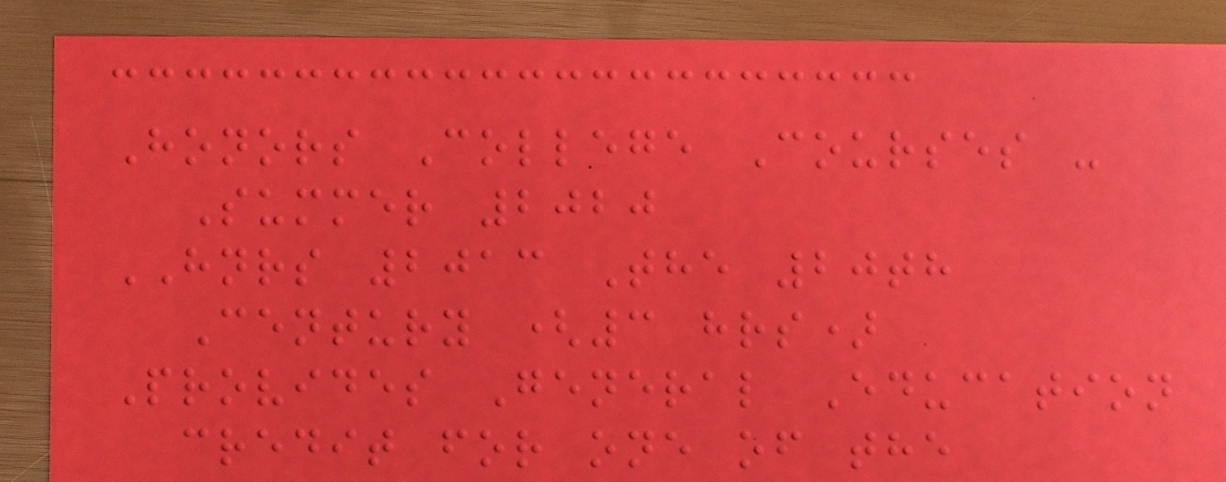Honors College Courses -
Summer 2020
HNRS 2013 The 20th
Century (3 hrs)
Provides General Education
credit for one of the
